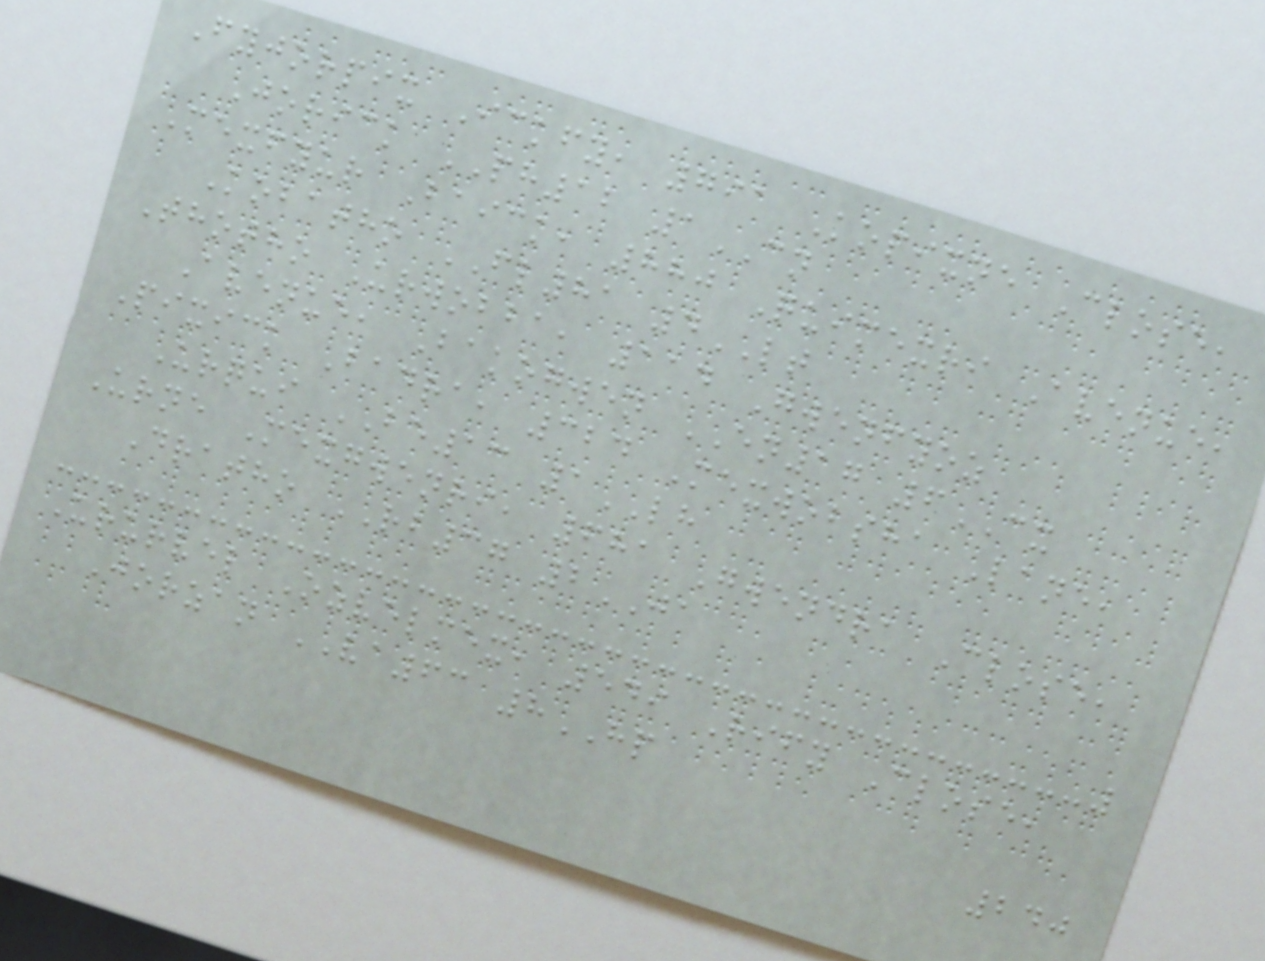Fyjorpix Ickfy, 791 Kopixne Close,
Jorick PH12 1CN
Mexfyur Baick, 880 Quimexri Avenue,
Kobatho FL81 4LT
Thotho Urwobba, 114 Gwenfyoz
Avenue, Bakogwen EN17 6CX
Pixick Badra, 324 Mexwobsha Lane,
Urqui BE13 1LH
Urne Mexgwenri, 681 Gwendra Close,
Dratho RB37 2JA
Ururvel Ozvelmex, 549 Rify Close,
Jorzan VA63 8HP
240
